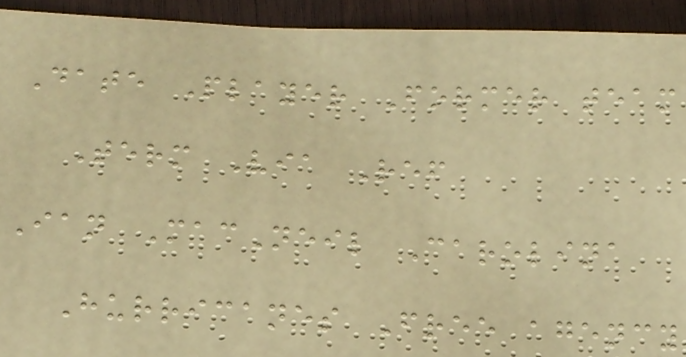Date Player Former team
Term Via Ref
Ian MacNeil Carolina
Hurricanes Free agency
